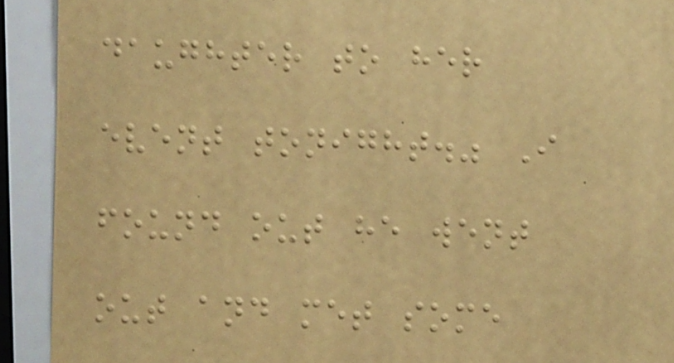daughter to her
event tonight." I
found out he went
out and met some
